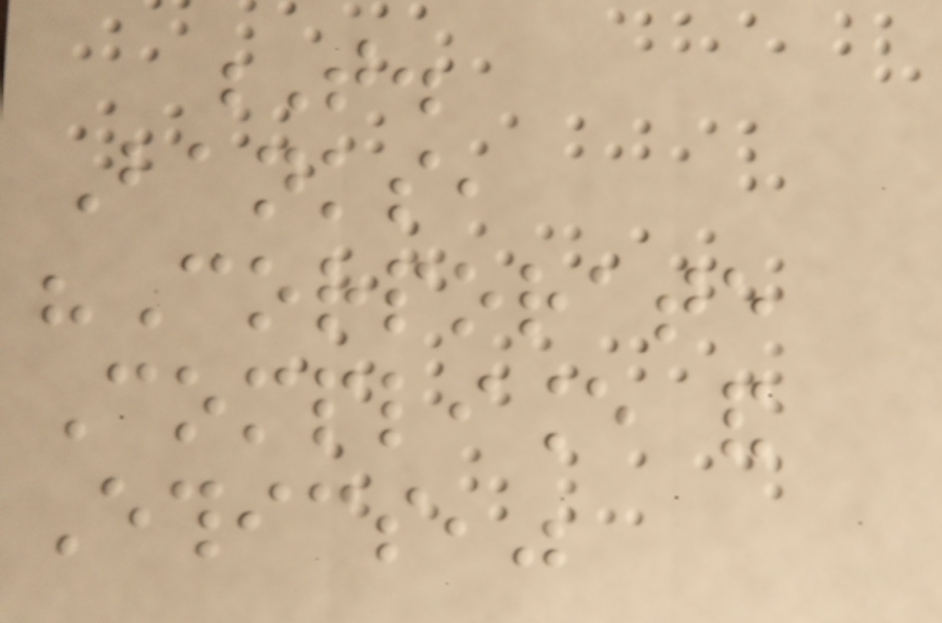T.
Banks,
"Corporate
Compliance and
Ethics,"
